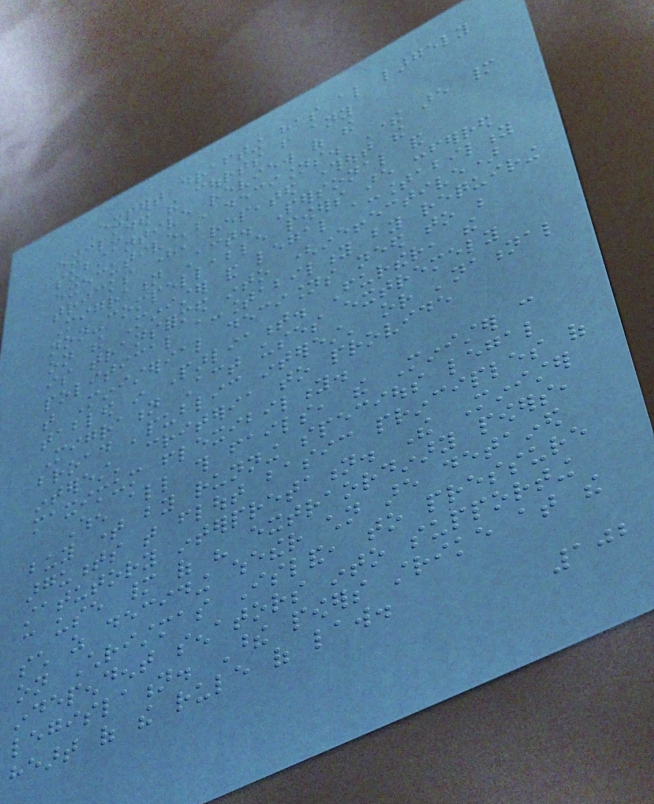Expert drafting has also largely
excluded the courts from any
substantive review of the
executive's decisions. There are many
tricks here, repeated throughout the
Migration Act. Personal and
non-compellable powers are conferred
on the Minister and legal accountability
is transformed into (ineffective)
political accountability by requiring
that Ministerial decisions need to be
tabled in Parliament. Further, the
Migration Act uses extremely
broad 'public interest' or 'national
interest' criteria to provide
maximum flexibility.
When all this fails, the Minister can
buy time by running specious legal
arguments that flout basic principles of
statutory interpretation. The Minister
can use many of his extraordinary powers,
such as deciding whether children are detained
on Christmas Island, to pressure
independent senators into supporting
legislation. These powers strike at the
heart of the rule of law.
102
